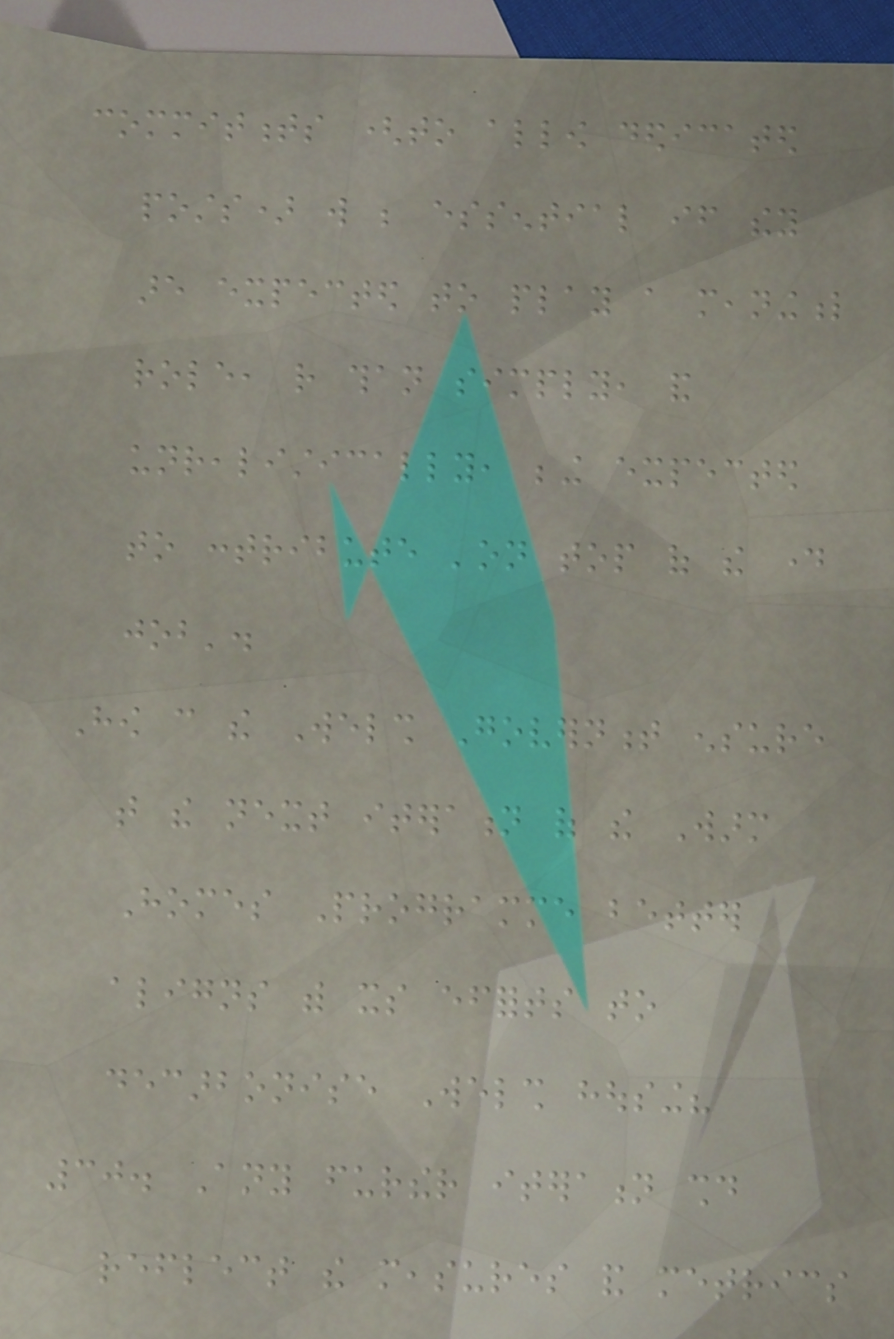commitments (to allow dedicated
posts) will be essential if they
are expected to play a meaningful
role, rather than simply, and
unrealistically, being expected
to contribute 'on top of the day
job'.
How can the Welsh Government ensure
that the next iteration of the Warm
Homes Programme better
aligns with its efforts to
decarbonise Welsh housing?
30. Any further iteration should
reflect the measures and metrics
